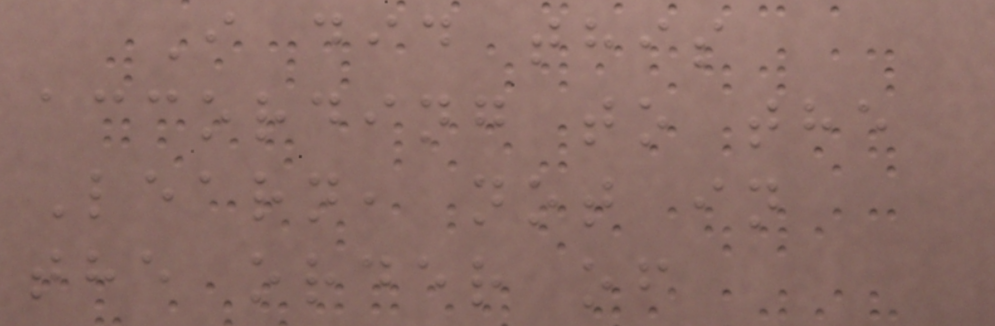I did this
according to the
Learn, not in
the order of
